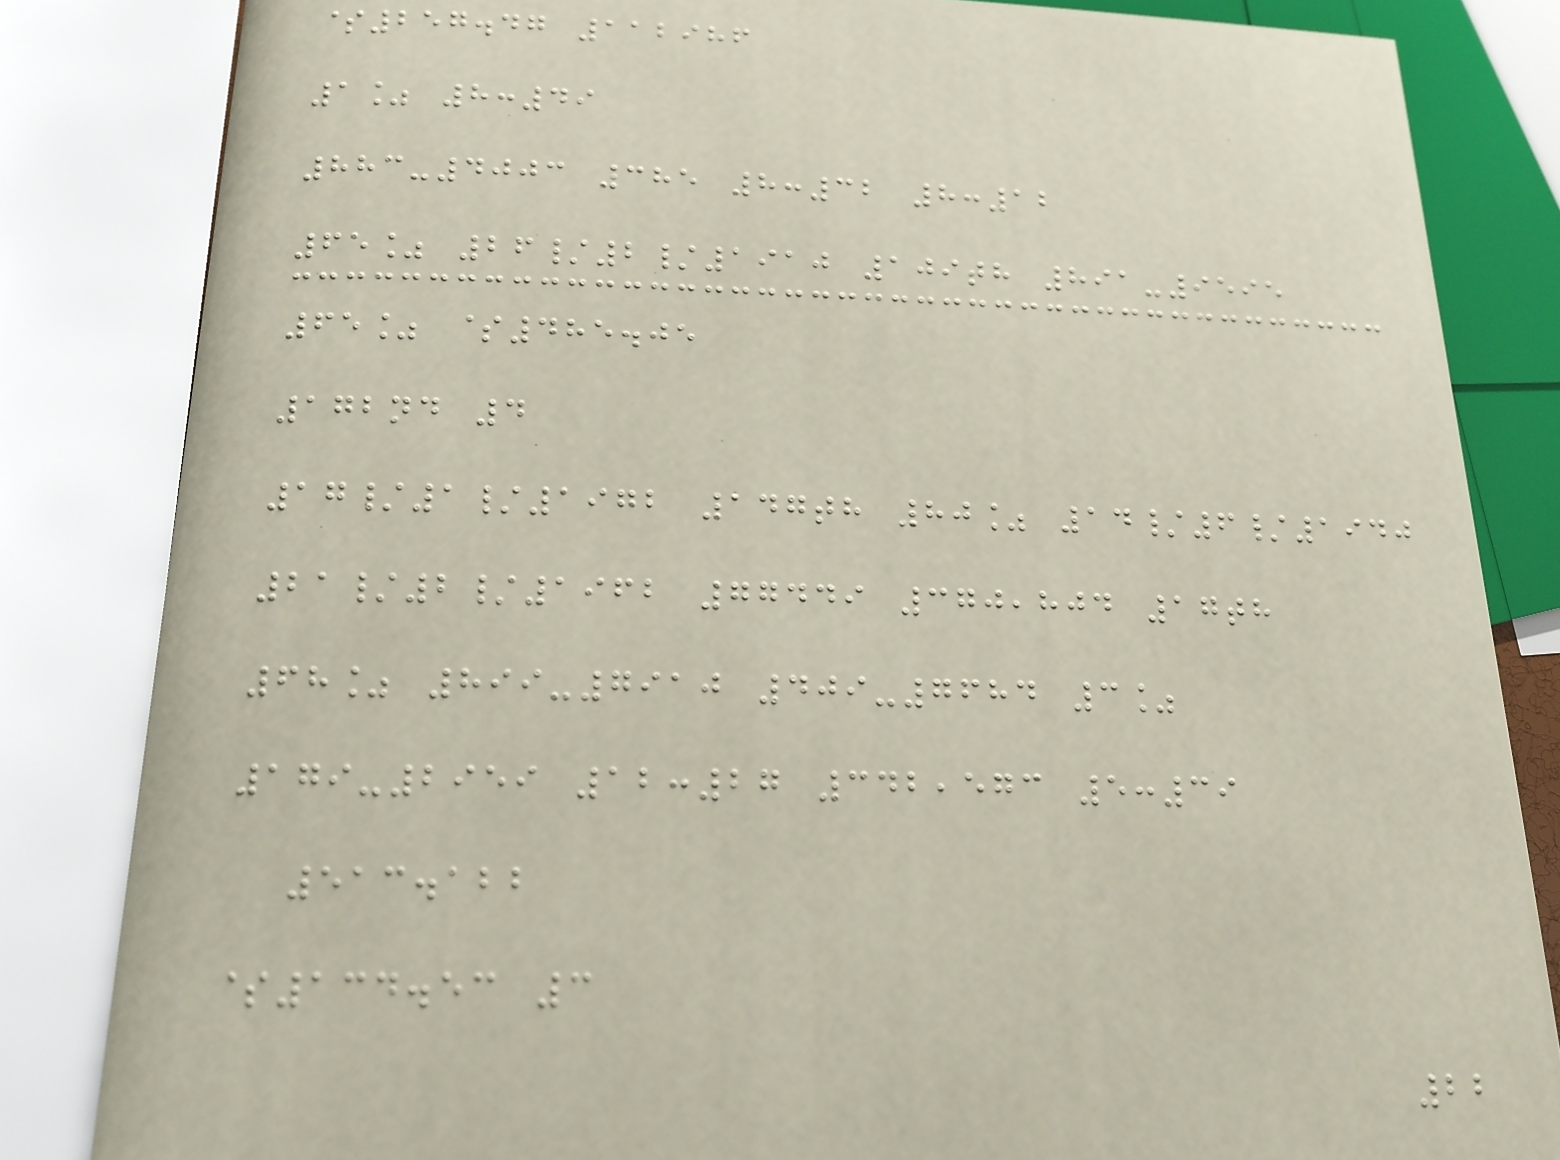$257.47 112986
1% 8:49
883-4003 385 8:32 8:12
65% 26/2/1910 109th 891-9595
65% $485.05
172nd 4
17/1/1972 147th 80% 14/6/1940
21/2/1962 77449 370,804 17th
68% 899-7910 409-7684 3%
179-2959 12:27 342,573 5:39
513.122
$134.53 3
22
